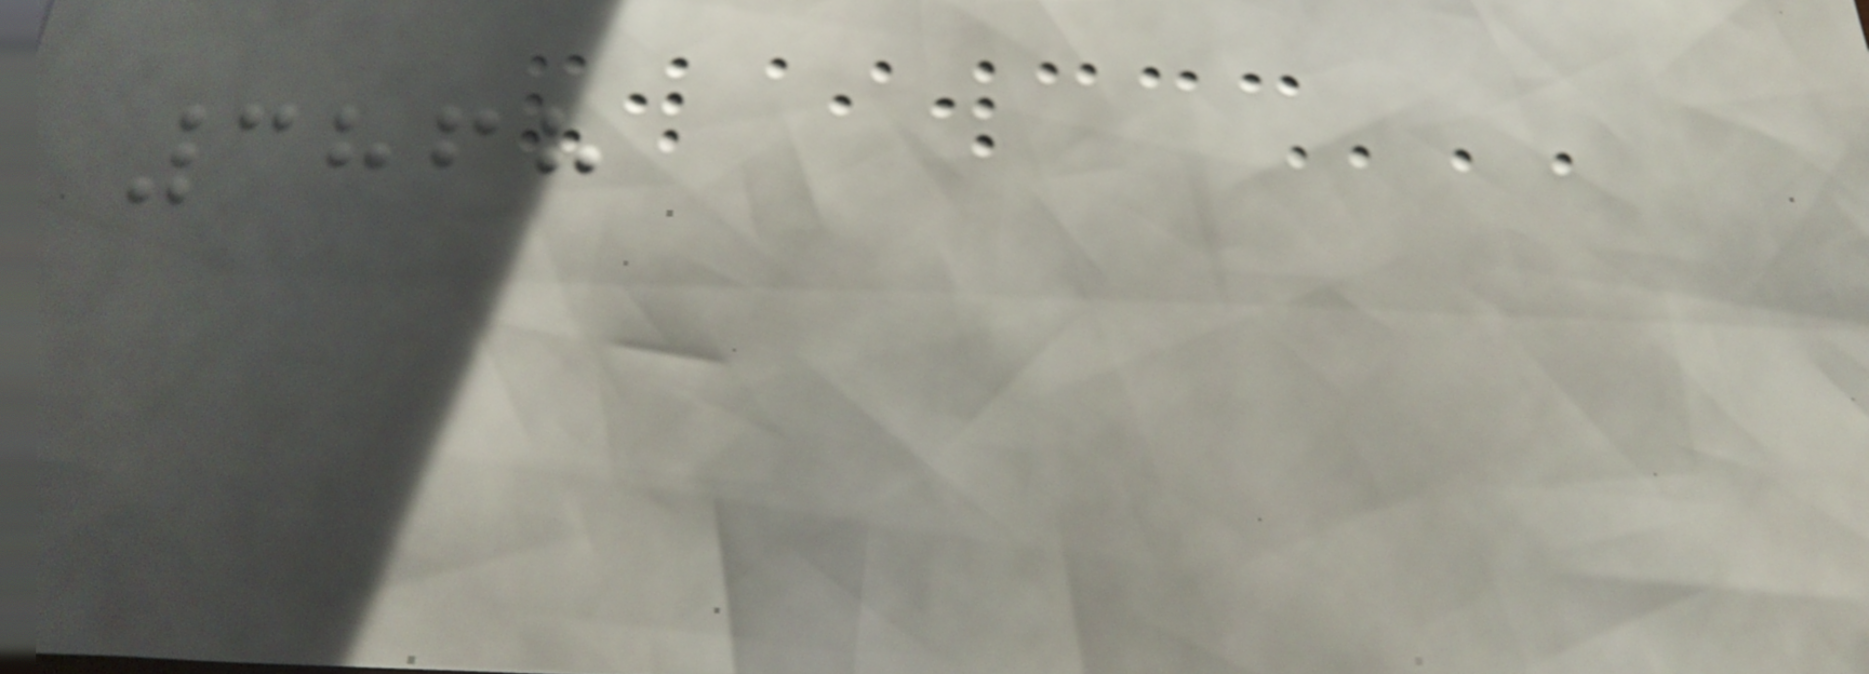3868
